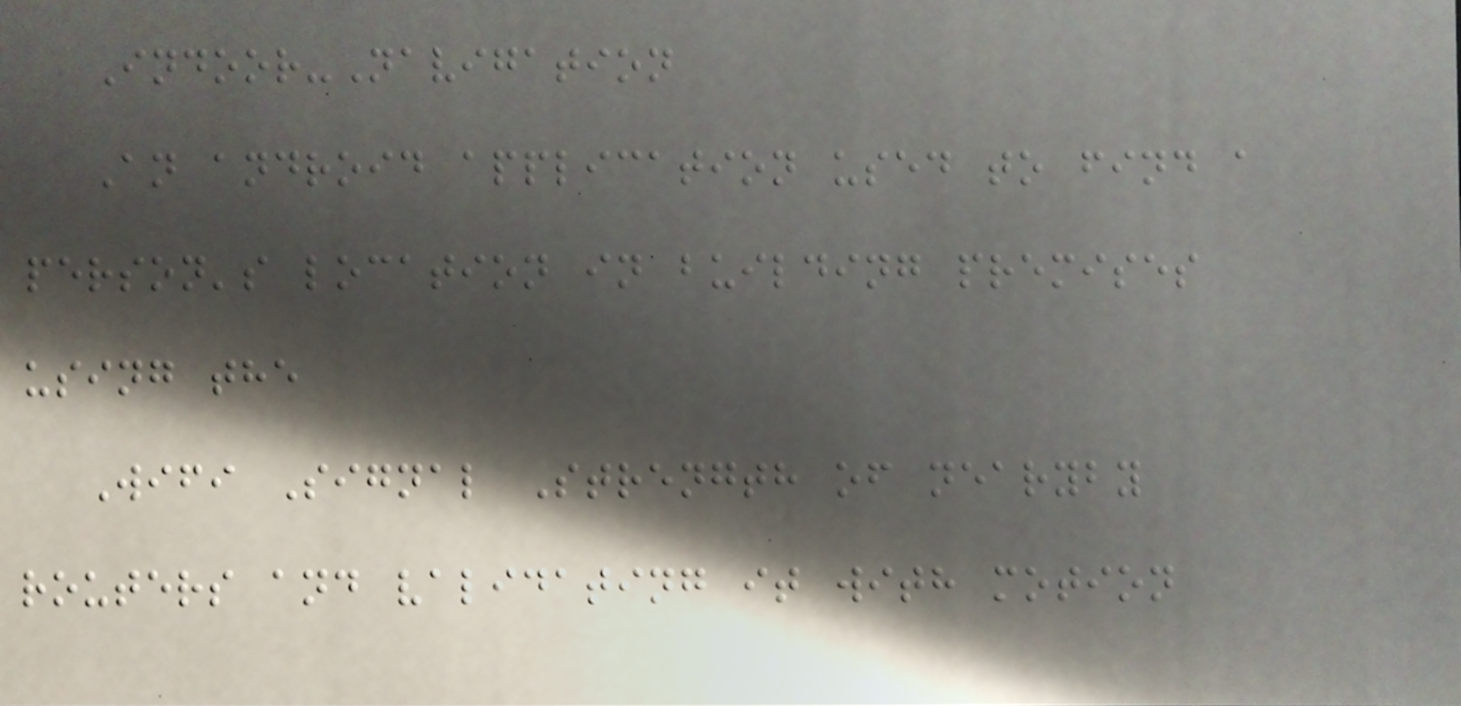Indoor-Navigation
An android application used to find a
person's location in building premises
using the
Wifi Signal Strength of nearyby
routers and validating it with motion
